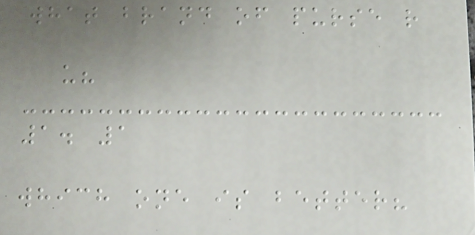what brand of purse r
u?
1. 1
which one is better?
